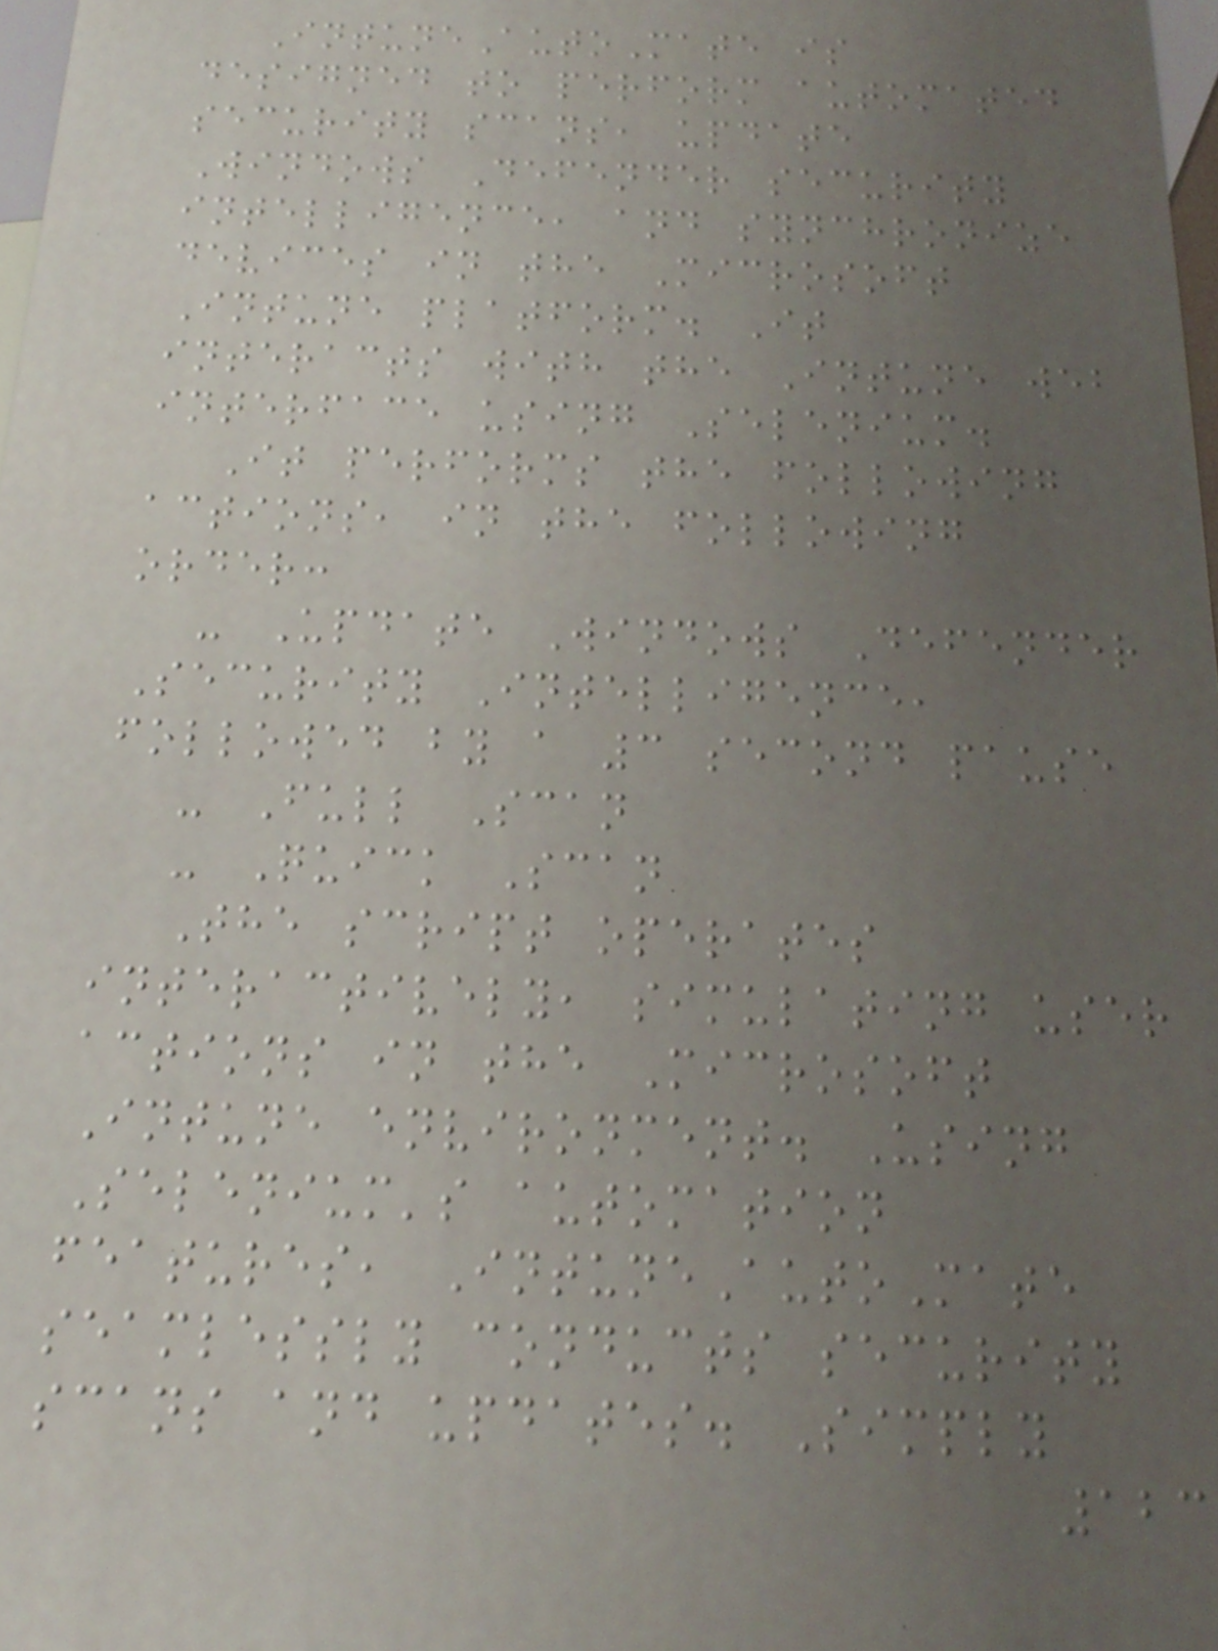IntuneAutoMate is
designed to perform automated
security scans, update
Windows Defender security
intelligence, and synchronize
devices in the Microsoft
Intune platform. It
interacts with the Intune web
interface using Selenium.
It performs the following
actions, in the following
order:
- Update Windows Defender
Security Intelligence,
followed by a 3 second pause
- Full Scan
- Quick Scan
The script operates
interactively, simulating user
actions in the Microsoft
Intune environment. Using
Selenium's automation
features, IntuneAutoMate
seamlessly conducts security
scans and updates. Simply
123
